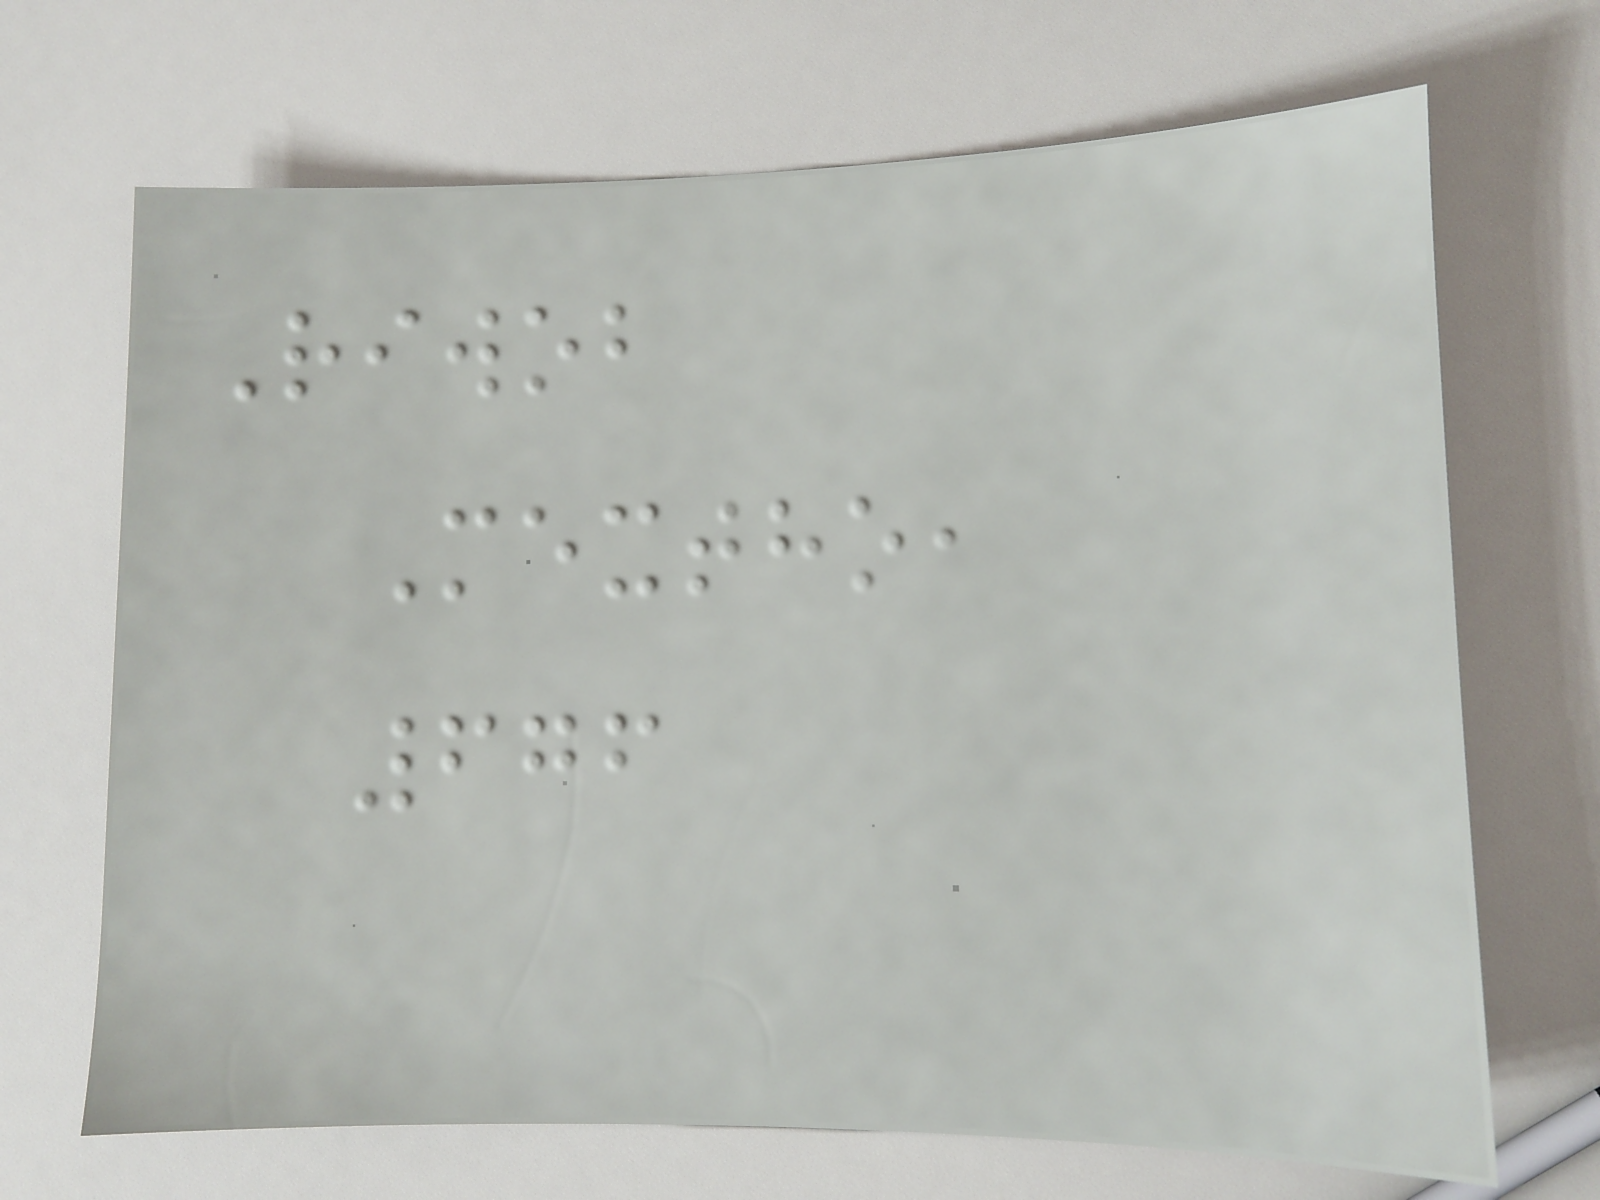Riwob
Mextho,
676
